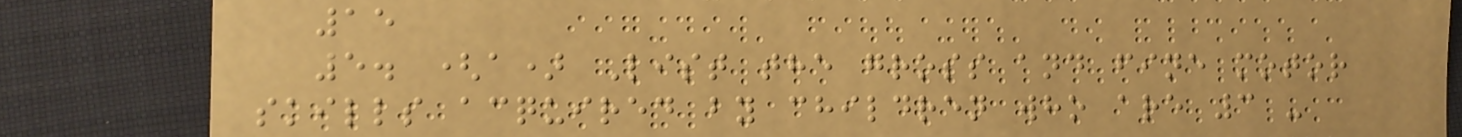15
5. (a) List the gross and fine motor
skills acquired by children who are 3 -
